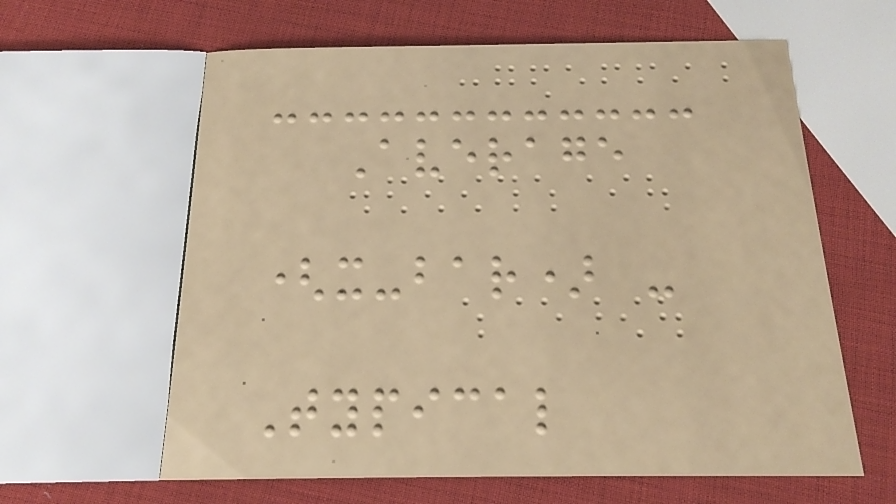Average
(x-bar) -
Typical
